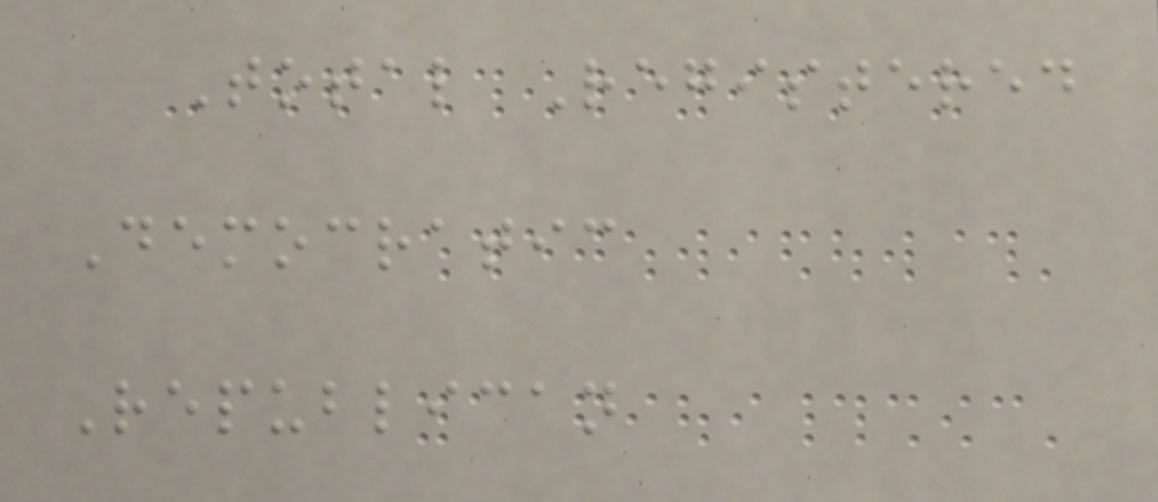Total Registered
Democratic
Republican
